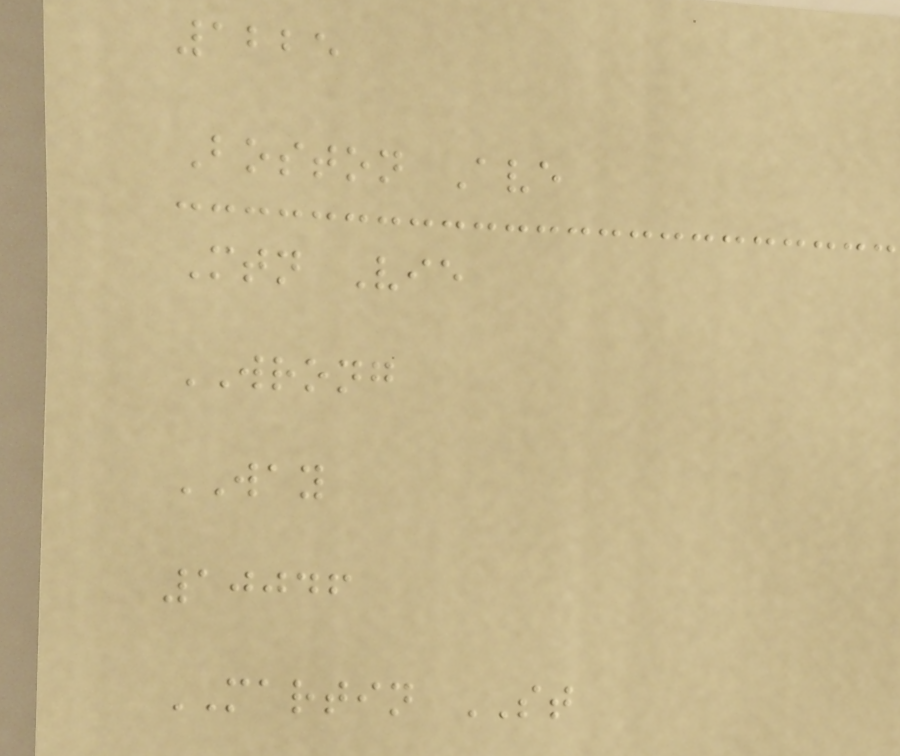1225
Boston Ave
Mtn Vie
WRONG
WAY
10046
MARTIN ST
